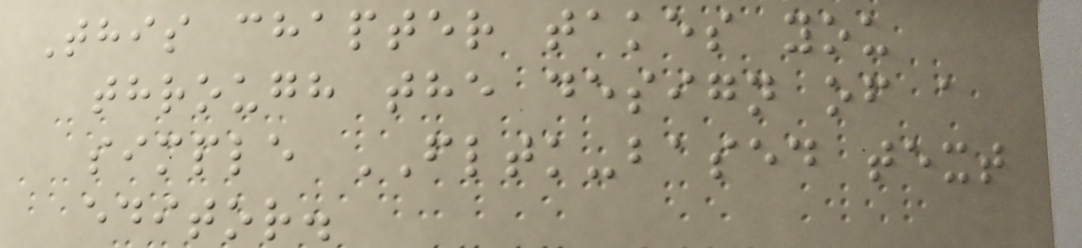This chapter takes you
through the design of a
simple FLTK-based text
editor.
